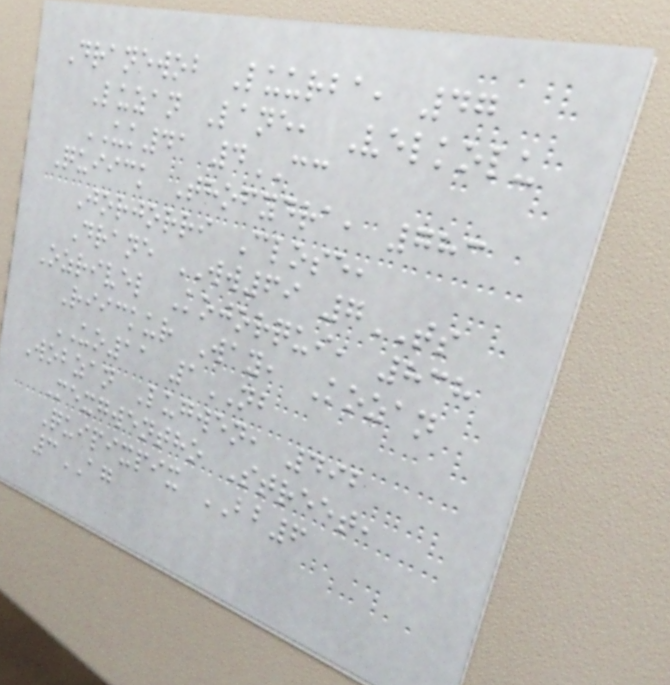Dranewob Luurba, 47
Luzan Lane, Velkolu
UK41 4CC
Quiick Thofydra, 783
Jorjorri Close,
Drane WW69 7TS
Ozrivel Kojorqui, 838
Riickur Way, Kozan
UO11 1NB
Wobzan Lugwen, 492
Mexgwentho Street,
Quipixpix BB6
3AG
